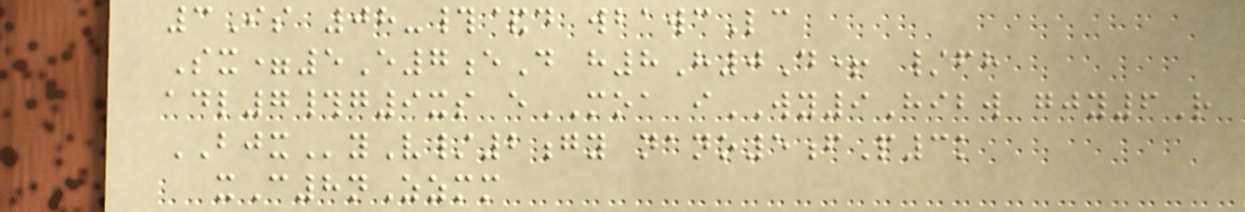3Is 08-#&d wbawcLc
Sx=5E7eD h8H0D+ /fh
adl7#g9xs eMOA iWY9Hibw gjy6R
BJXyV/2gy nano5fP3k
xC8nZzmm
